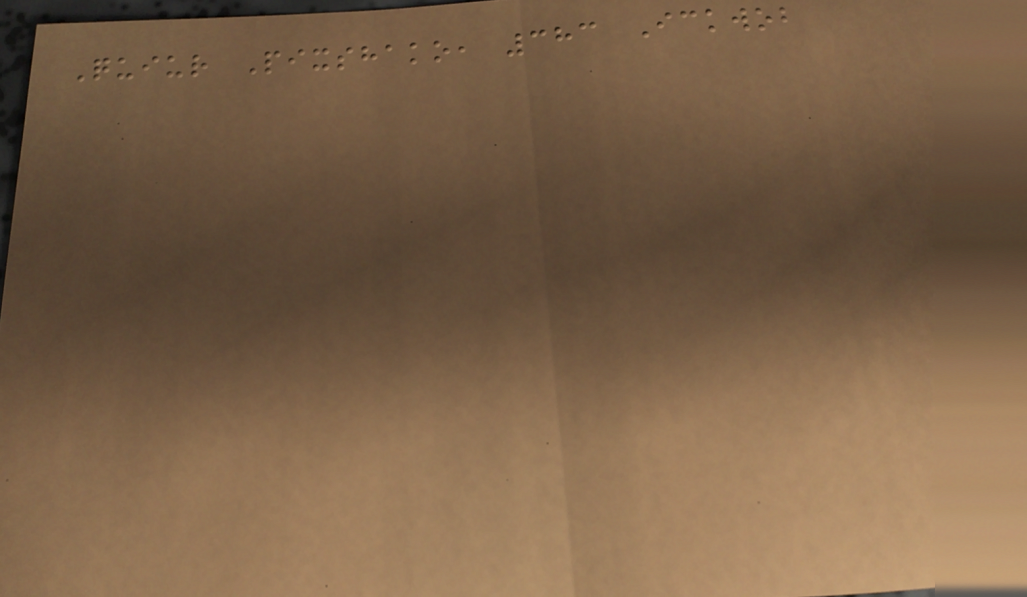Quiur Pixshako, 383 Ickwob
